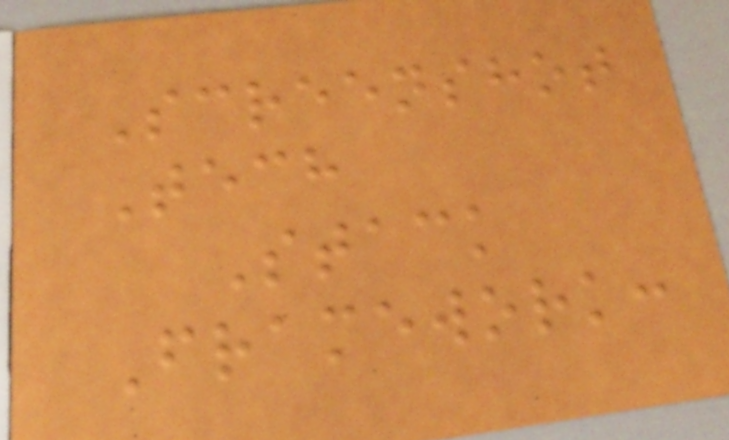Screenshot
Tech
Stack
Framework:
